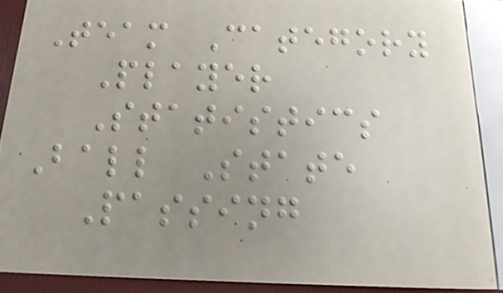Team Category
Player
Statistics
Ball State
Passing
